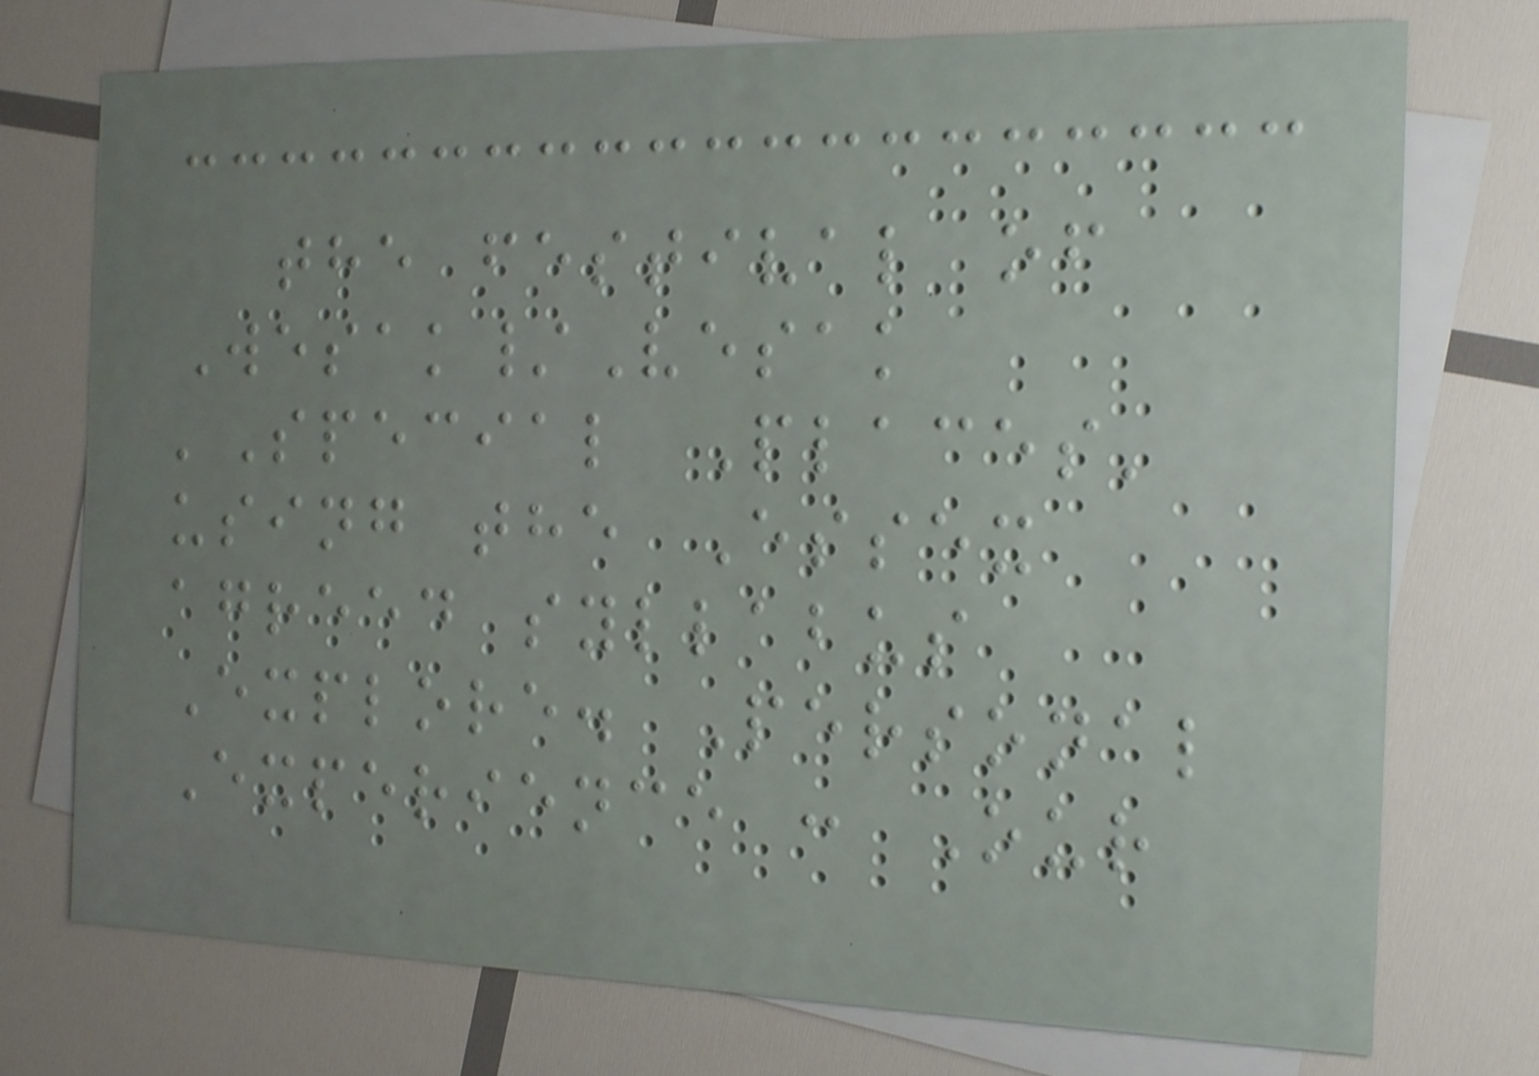the festival of
Wesak/Vesak
'Special Places'
using the Essex
agreed syllabus
Explore. Personal
Experience : Our
